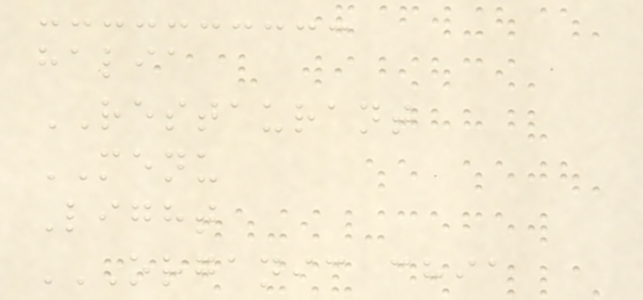halia
RESTAURANT
MENU
Light
ORGANIC CHIA
